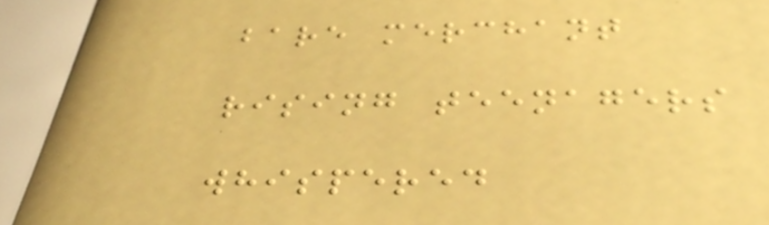bare merchant
rising teenagers
whispered
